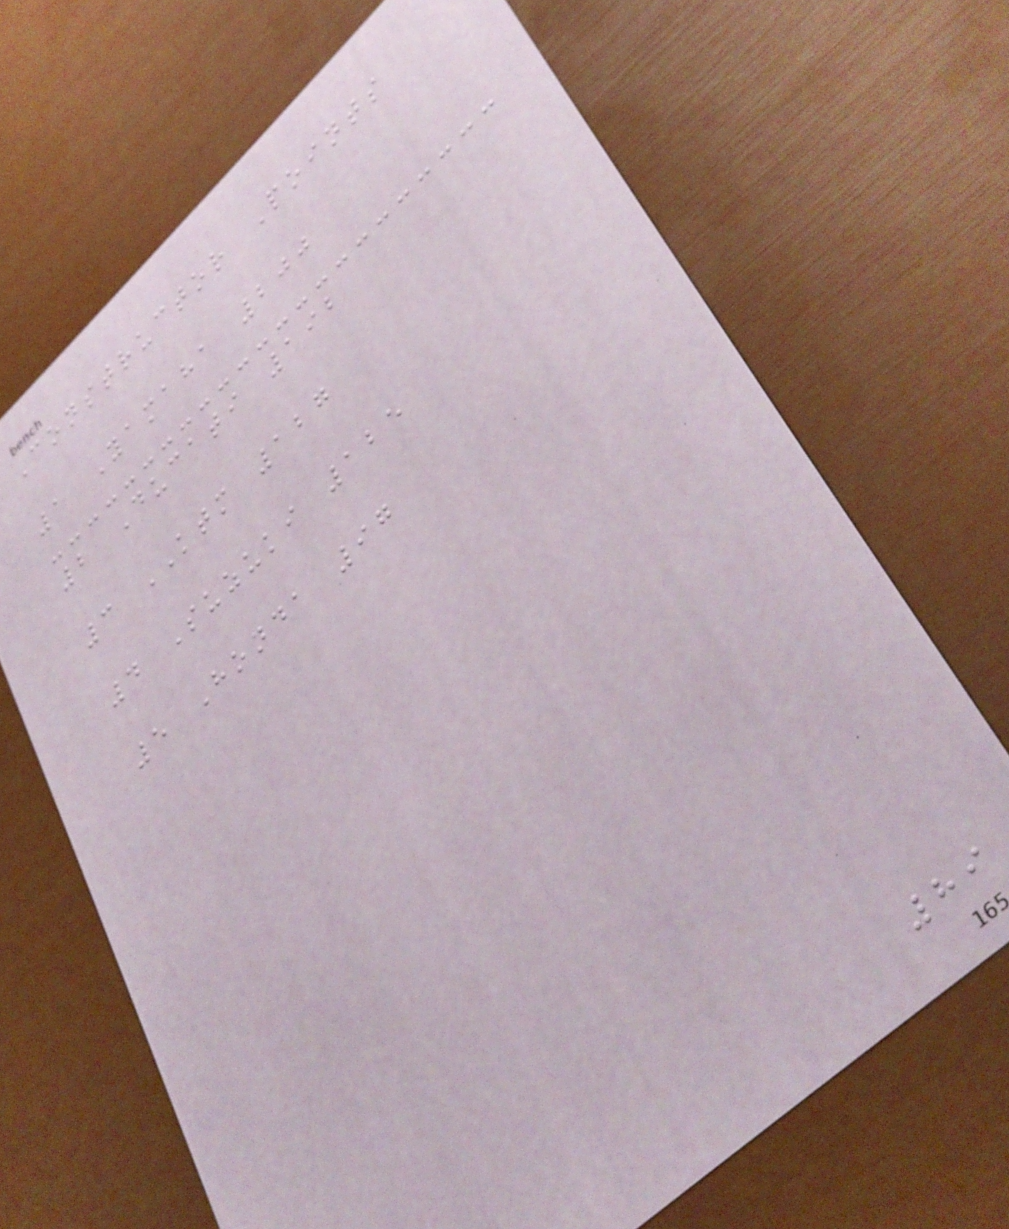Constructor Points
1 Yamaha 200
2 Ducati 192
3 KTM 127
4 Suzuki 125
5 Honda 97
89
